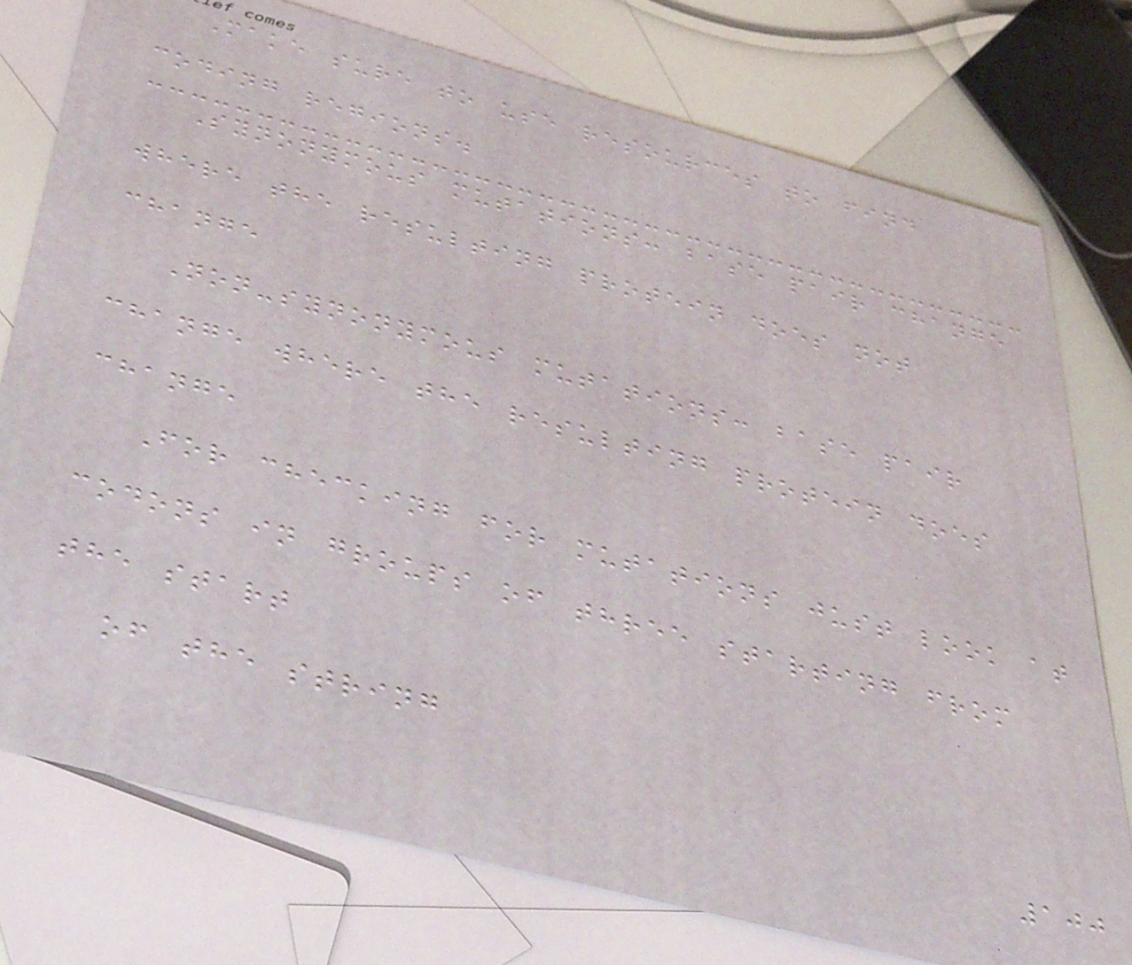Make sure to use resources to find
coding regions.
Synonymous mutations: base pair change
where the resulting protein does not
change
Non-synonymous mutations: base pair
change where the resulting protein does
change
For checking for mutations just look at
codons in groups of three starting from
the start
of the string
100
